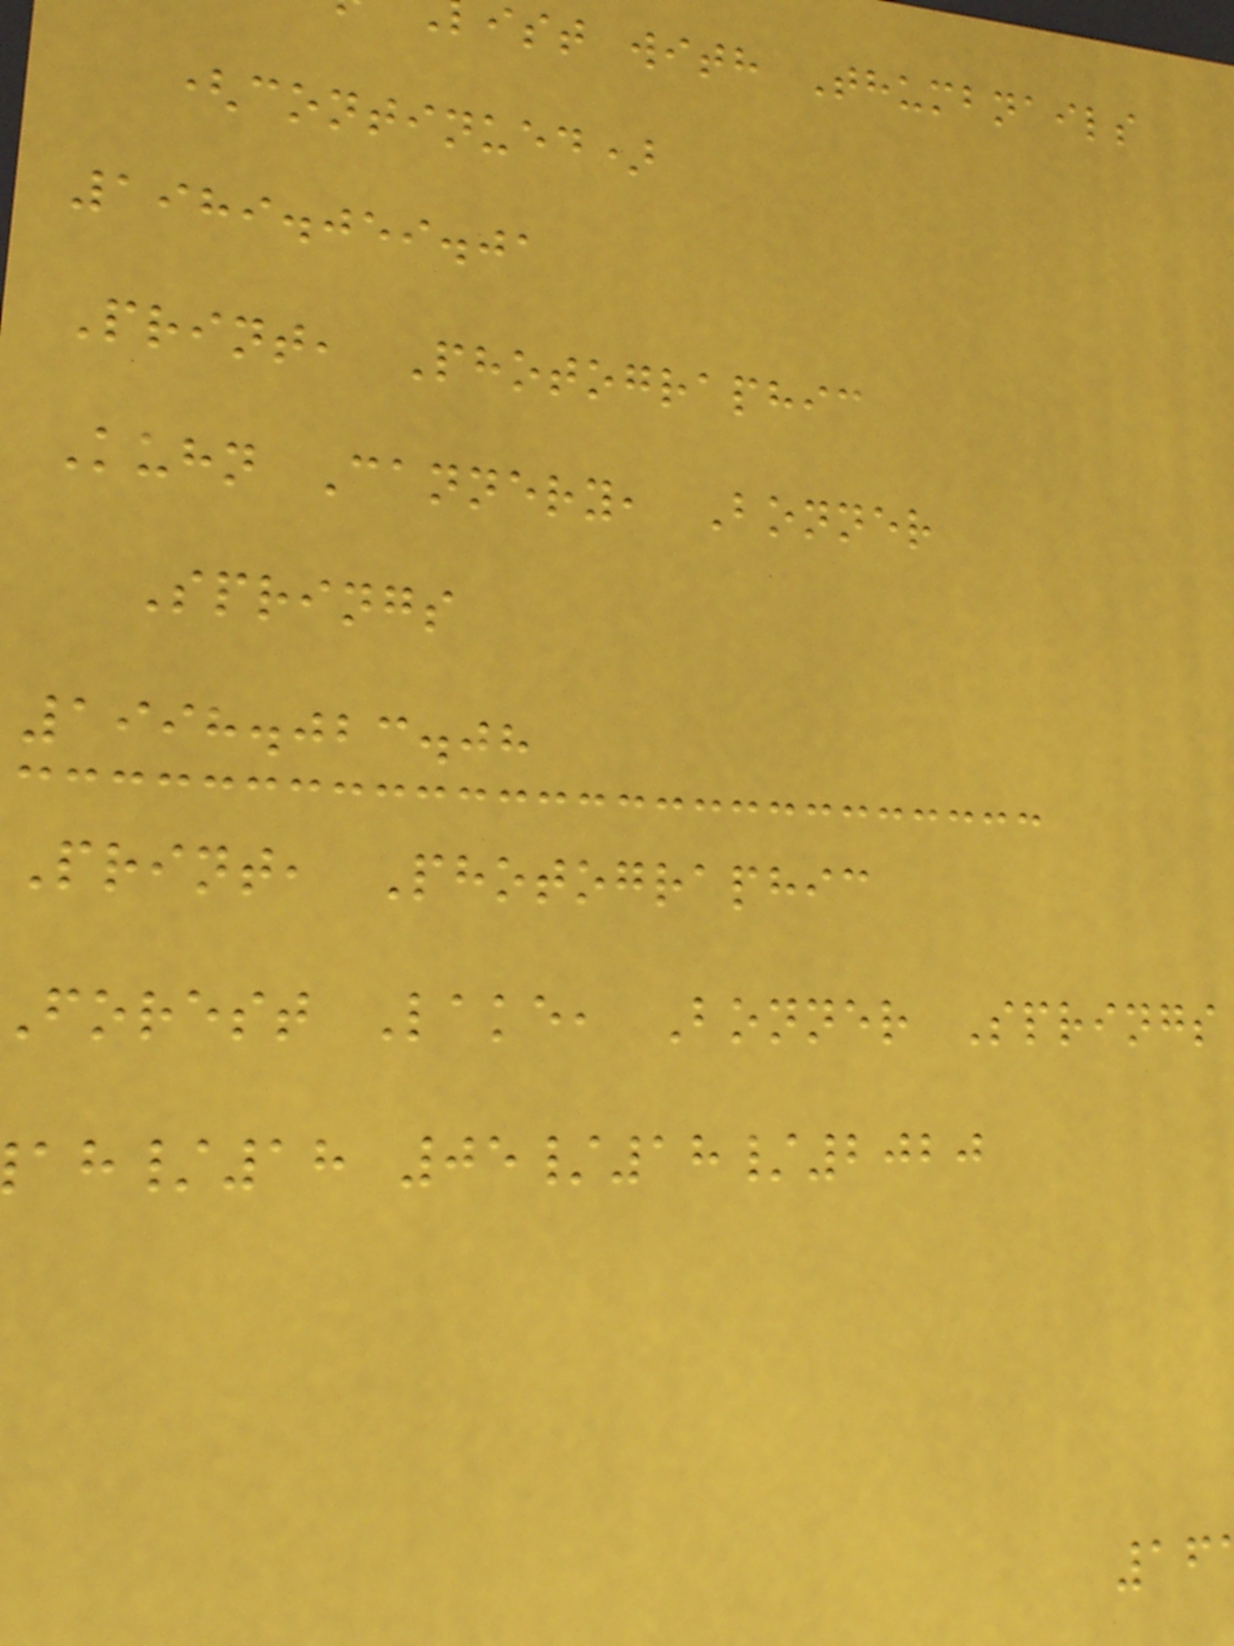ist with Thumbnails
(continued)
1989.059.01
Print, Photographic
Kuhn Cannery, Bonner
Springs
1998.023.08
Print, Photographic
forest Lake, Bonner Springs
/18 05/18/2020
